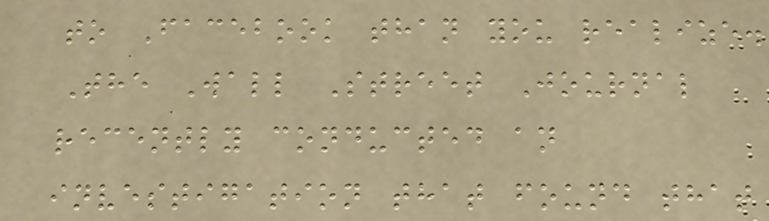to Facebook than you realize.
The Wall Street Journal
recently conducted an
investigation that found that
